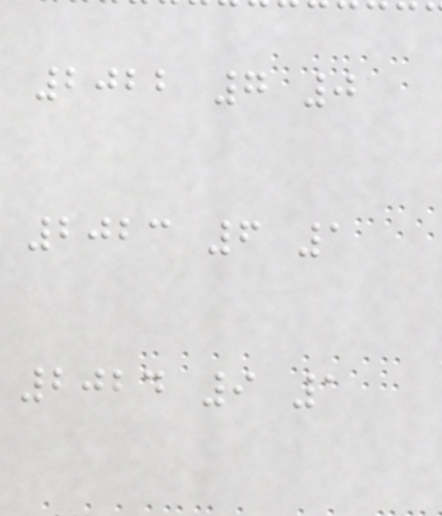2022 7 0
2023 6 1
2024 9 1
